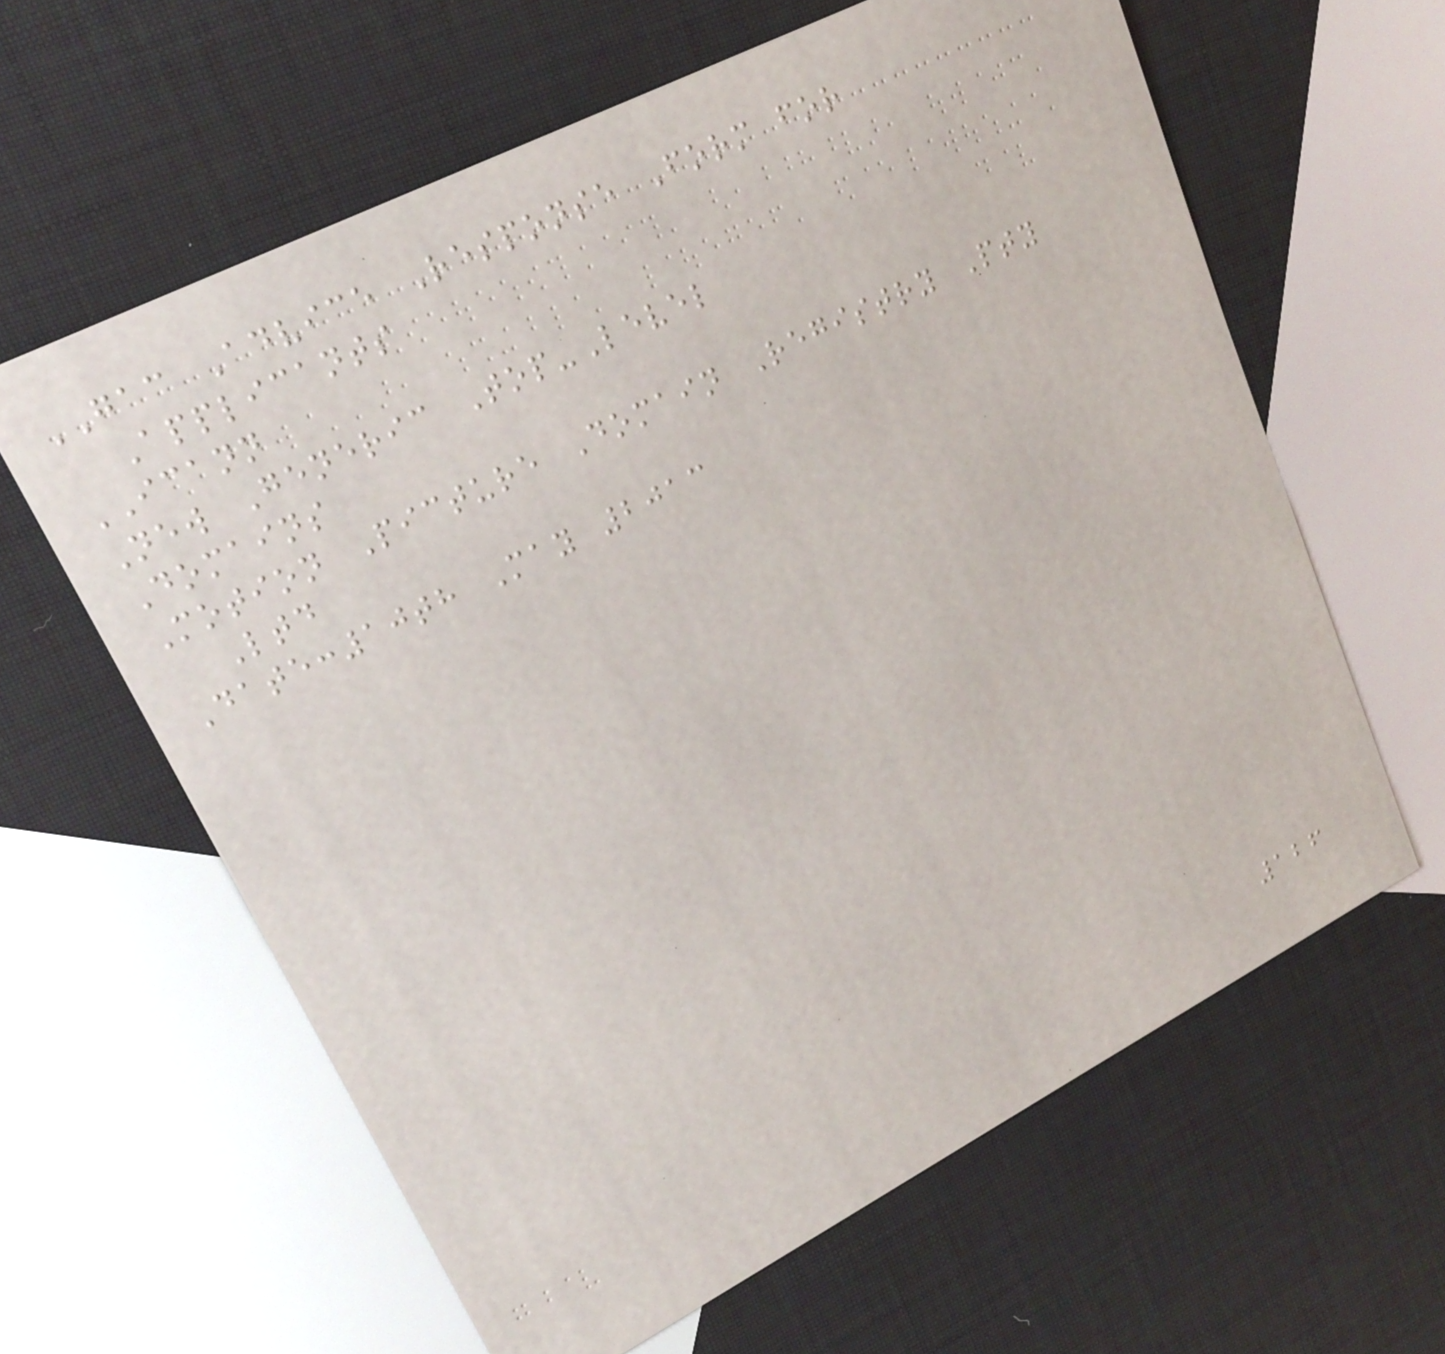GAC Advice Response Form for
Applicants
ICANN
New Generic Top-Level
Domains
Motion Picture Domain Registry Pty
Ltd
Date:10th May 2013
126
